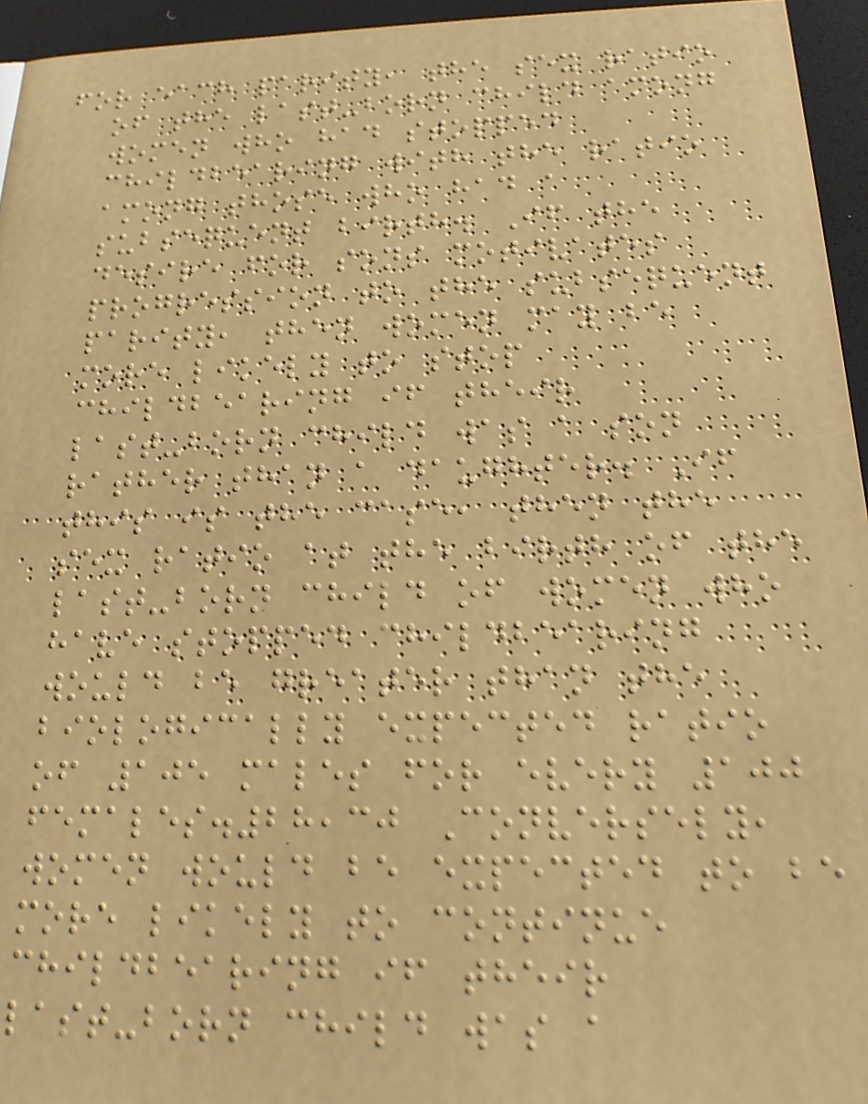for each parity, the sex ratio
of the last-born child among
women who had stopped
childbearing with the ratio
among those who had a
subsequent birth. If the
desire for sons motivates
progression to the subsequent
parity, then women may be
more likely to stop
childbearing if their
last-born child was a son
rather than a daughter. If
this is the case, then the
sex ratio at the birth of the
last-born child of women who
have stopped childbearing
would be greater than the
biologically expected ratio
of 105 males for every 100
females.28,30 Conversely,
women would be expected to be
more likely to continue
childbearing if their
last-born child was a
